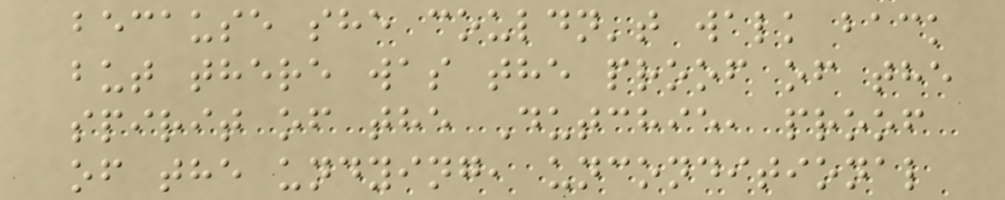because she couldn't walk back
but there was the proof of the
spirit of the Dutchie, proof
of the undying, unconditional
